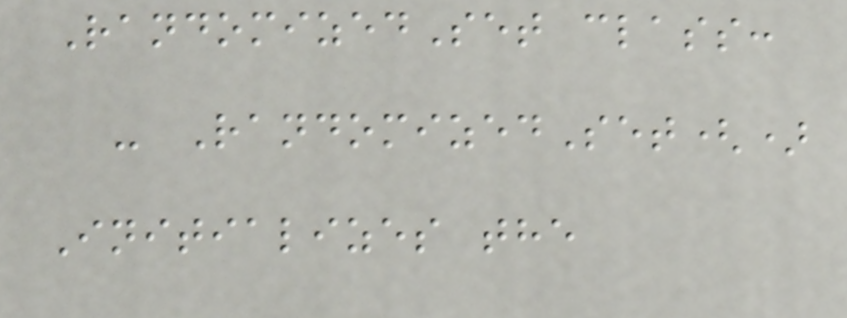RandomizedSet class:
- RandomizedSet()
Initializes the
